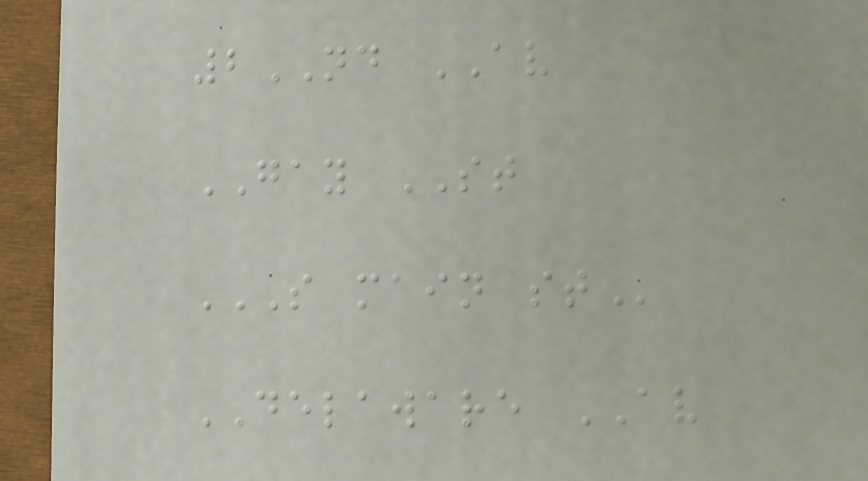2ND AV
GAY ST
S MAIN ST
DELAWARE AV
